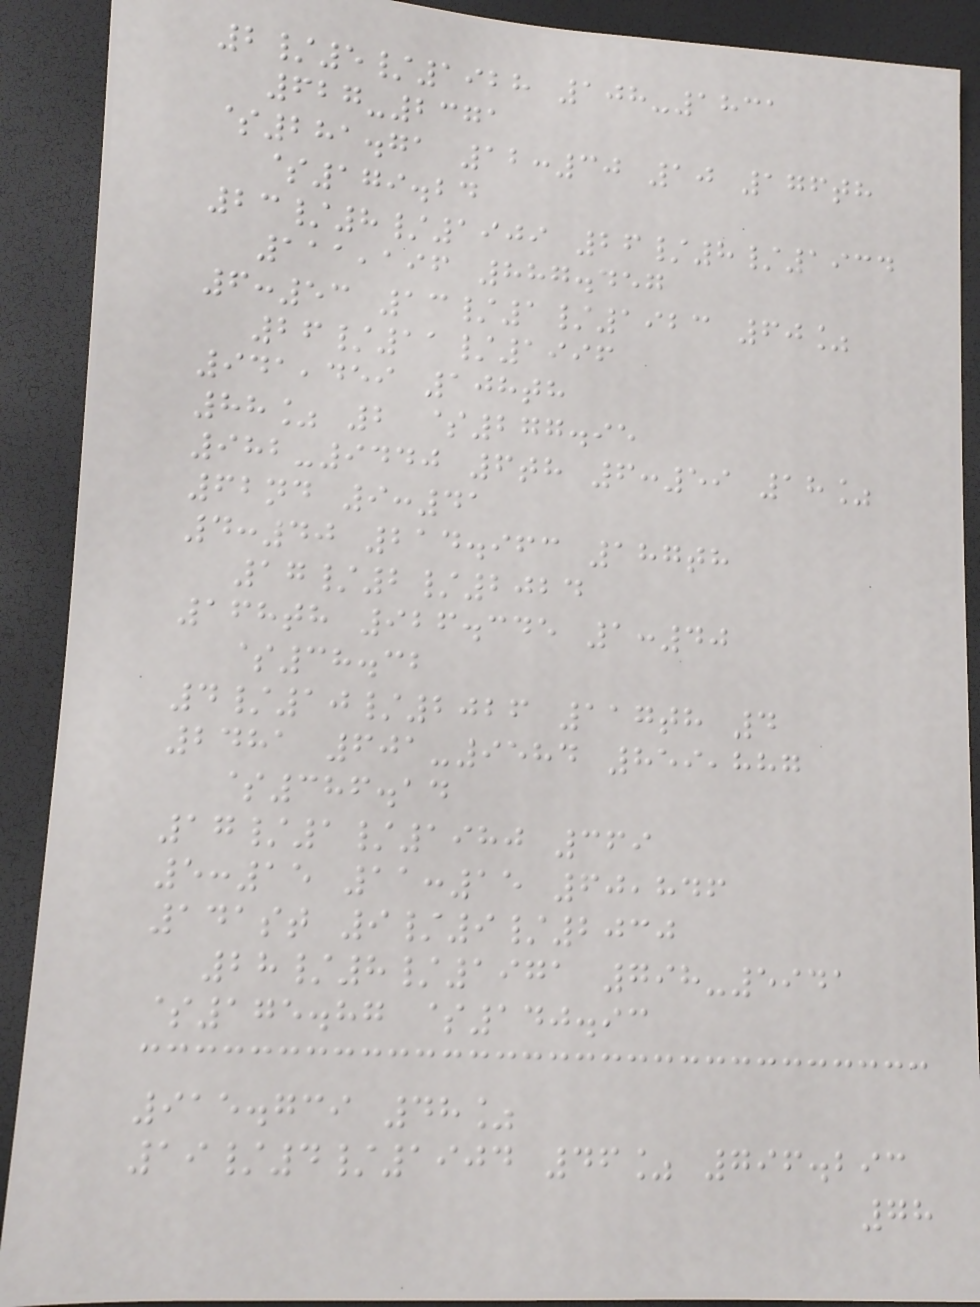2/5/1928 108-1831
627-2371
$281.71 12:30 10 176th
$179.24
23/8/1909 26/8/1934
111,196 887.457
6:53 13/1/1923 60%
26/11/1996
941,459 108th
88% 2 $277.95
982-9440 6th 6:59 18%
62nd 9:41
4:40 214.963 187th
17/2/2024
168th 926.345 1:40
$38.32
4/10/2026 117th 4
2481 601-9584 859,887
$386.14
17/1/1980 369
5:15 11:15 60,846
141st 9/9/2030
28/8/1971 798-5941
$175.87 $140.93
915.739 48%
19/4/1904 46% 796.293
78
